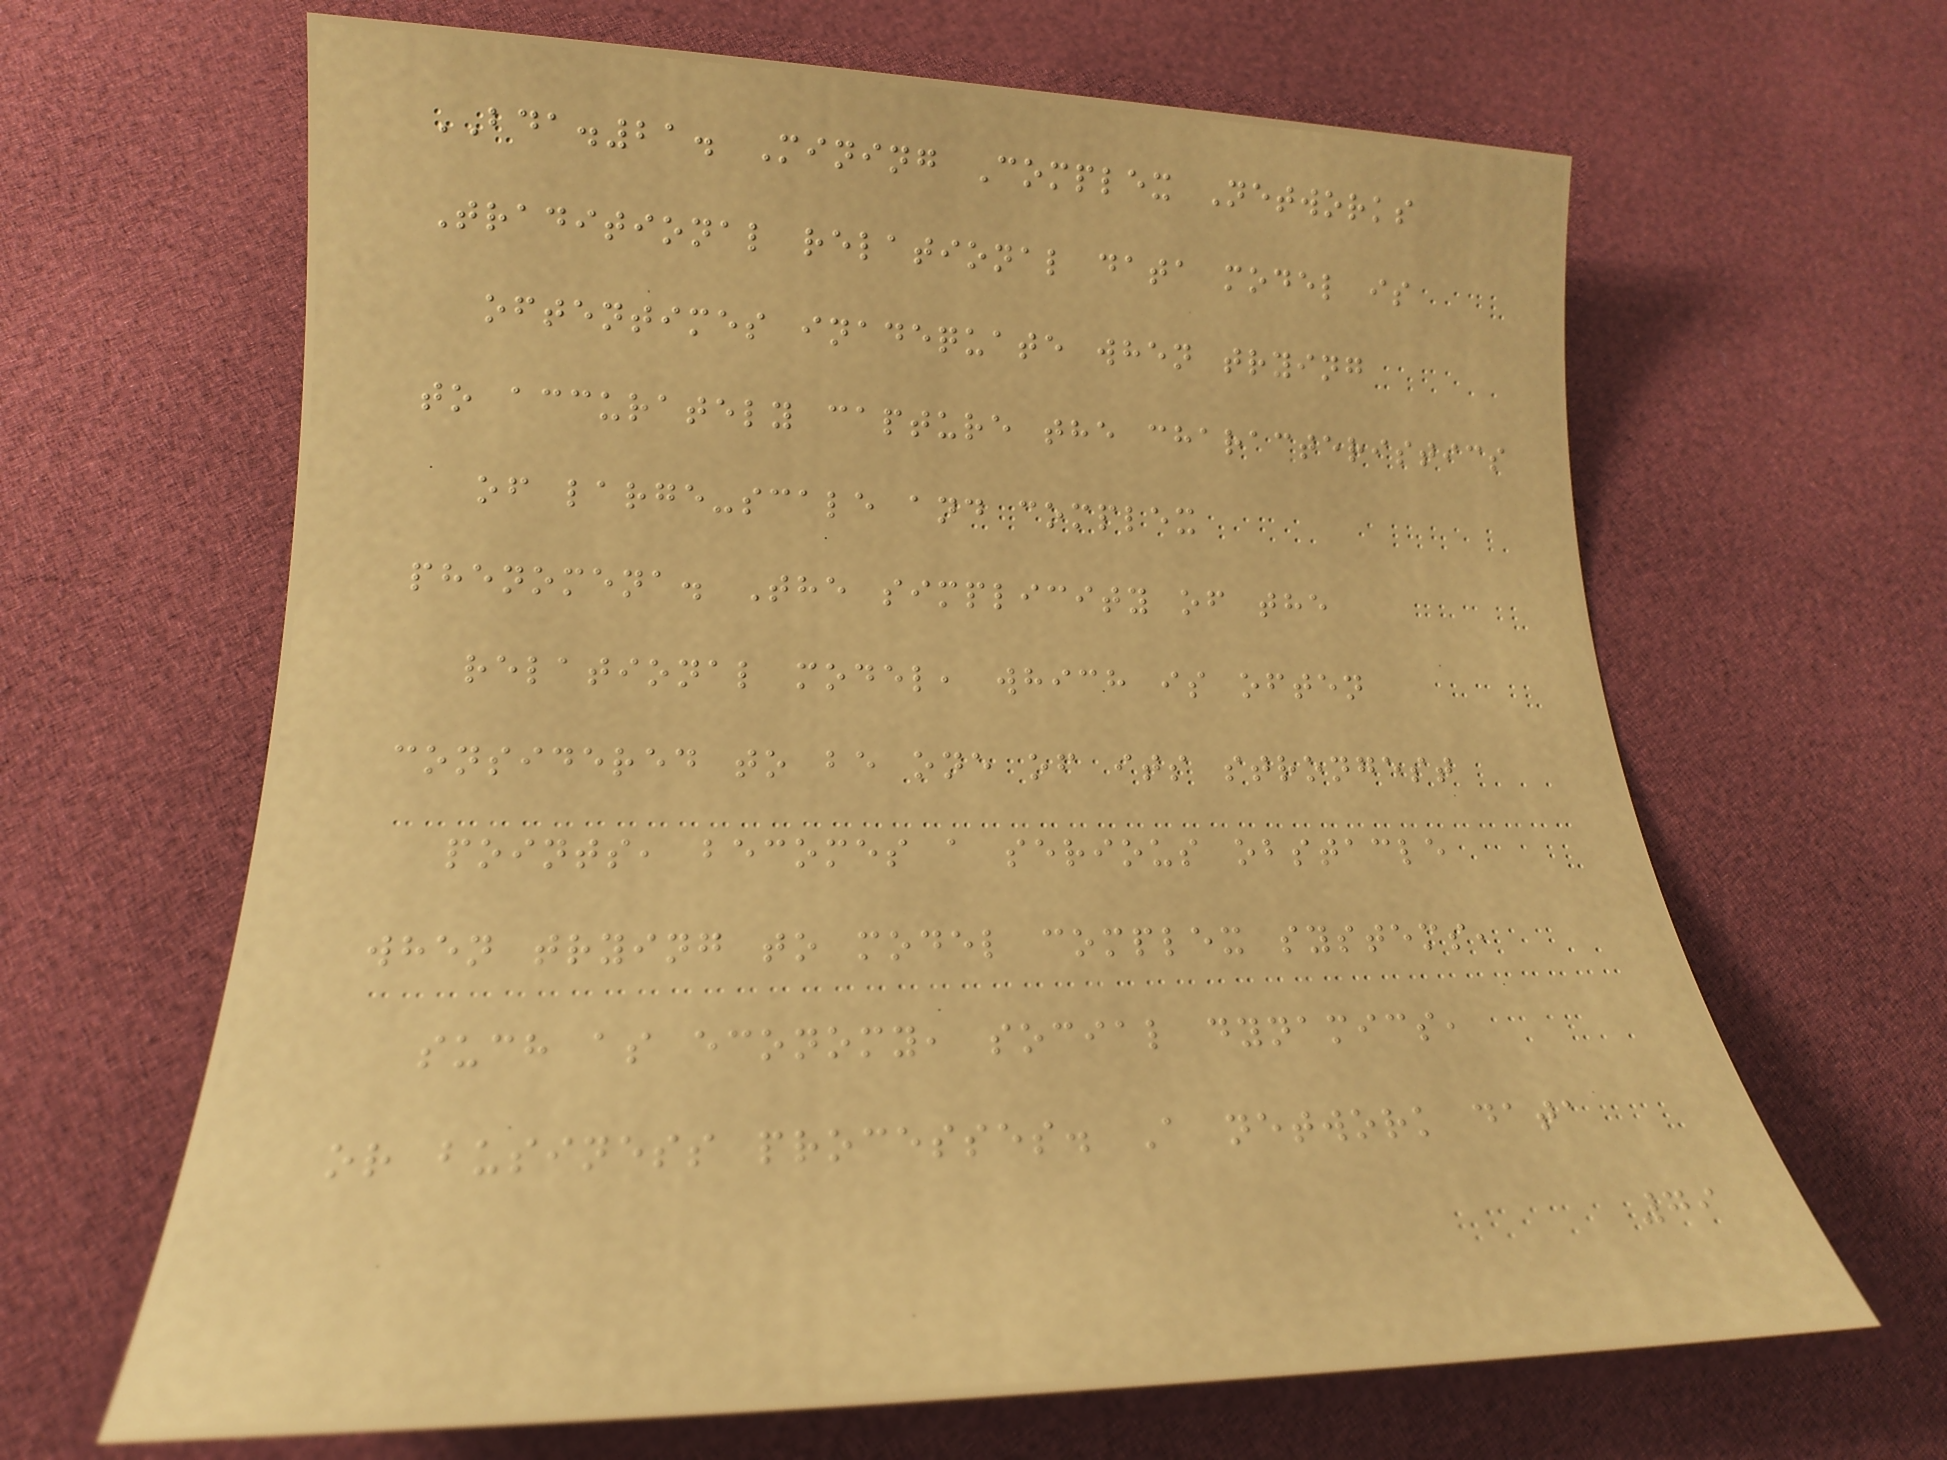BDA.21. Mining Complex Networks
Traditional relational data model is
oftentimes inadequate when trying
to accurately capture the characteristics
of large-scale and complex
phenomena. The simplicity of the
relational model, which is often
considered to be one of its strongest
points, becomes a serious obstacle
when trying to model complex systems,
such as economy, social dynamics,
or business processes. A network data
79
